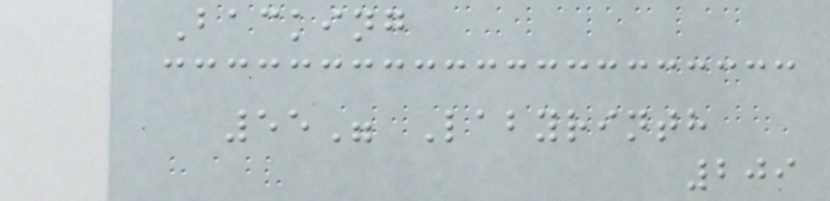Backing
55" Labyrinth
209
